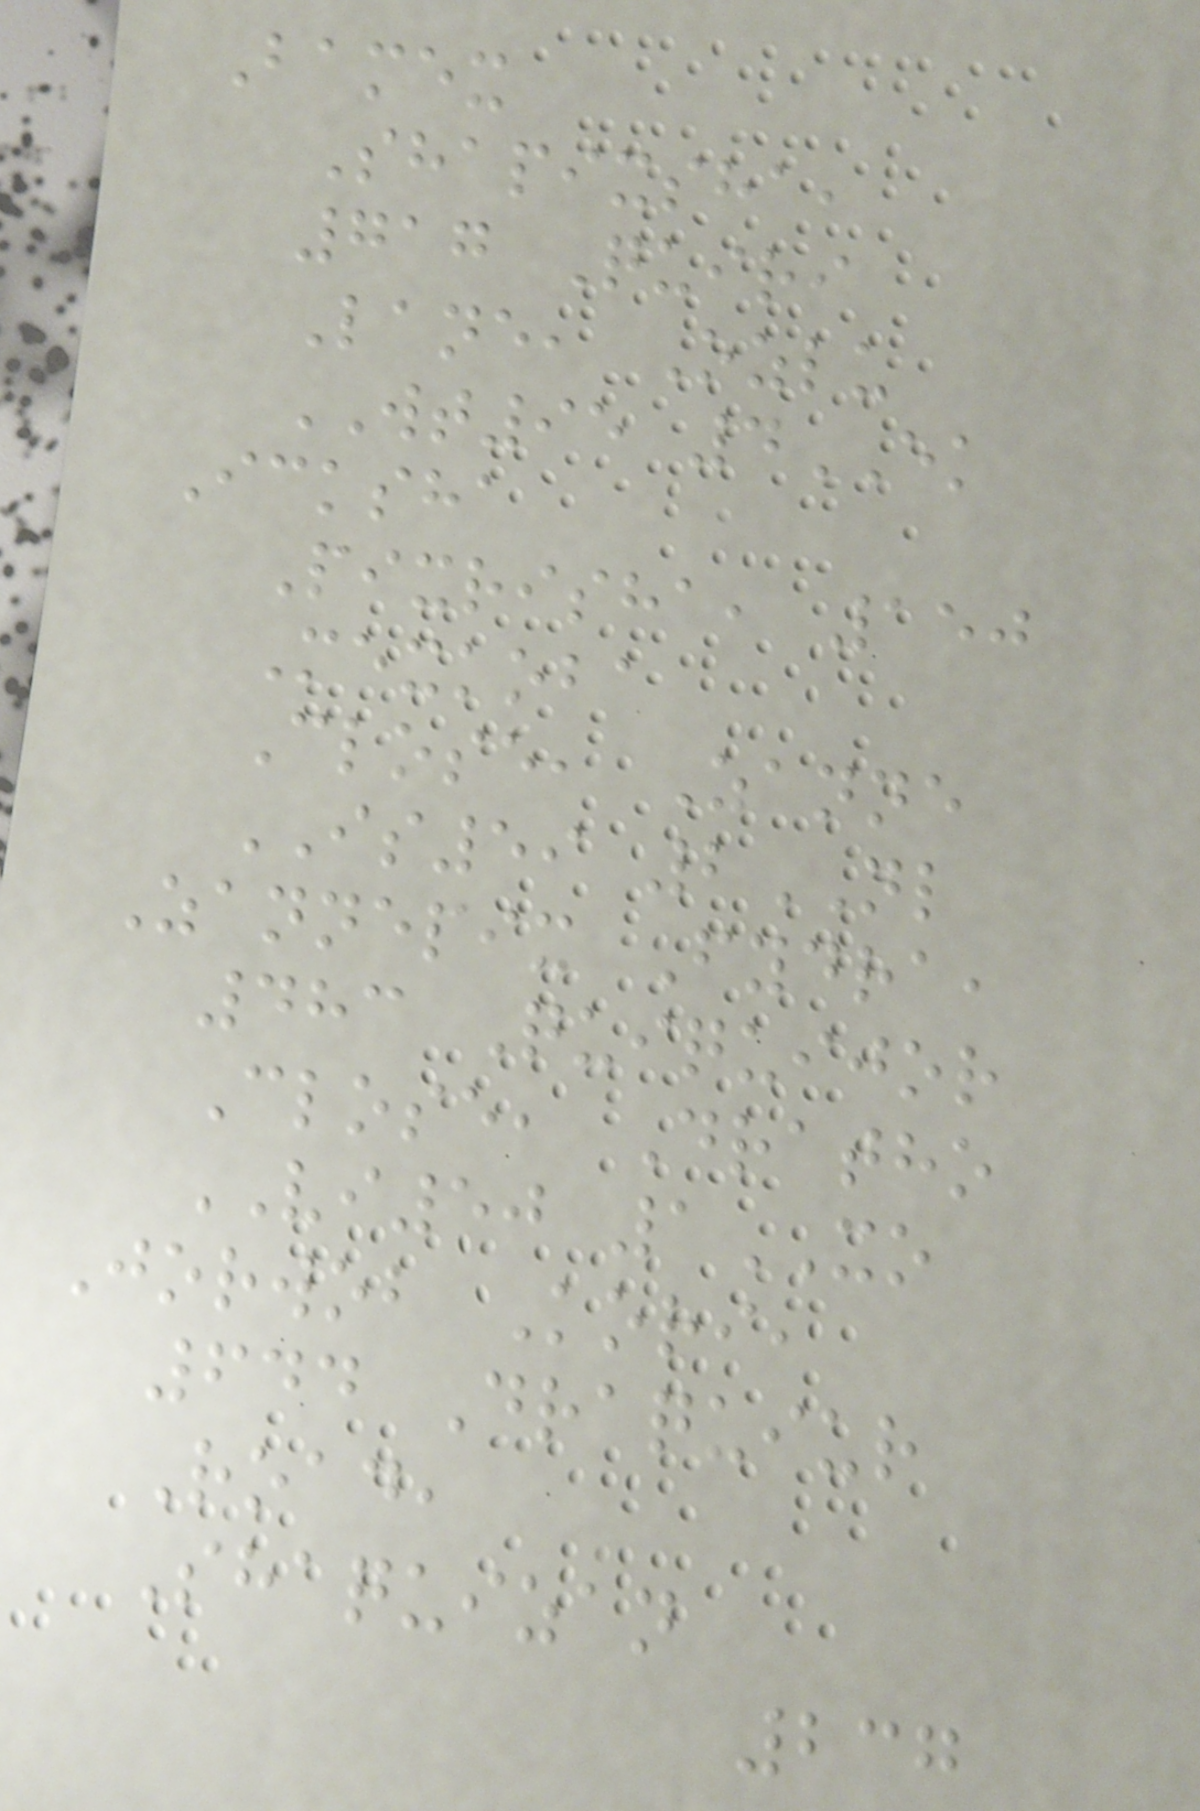Bamex
Shapixsha,
717 Quiri
Lane, Ozlu
WT95 4EK
Icksha
Pixrisha, 150
Mexkoba
Close, Zanne
IS59 2NL
Zannepix Fydra,
483 Quiquijor
Close, Dratho
VI50 1XO
Jorwob Kori,
644 Draquiur
Road,
Shaquizan
237
